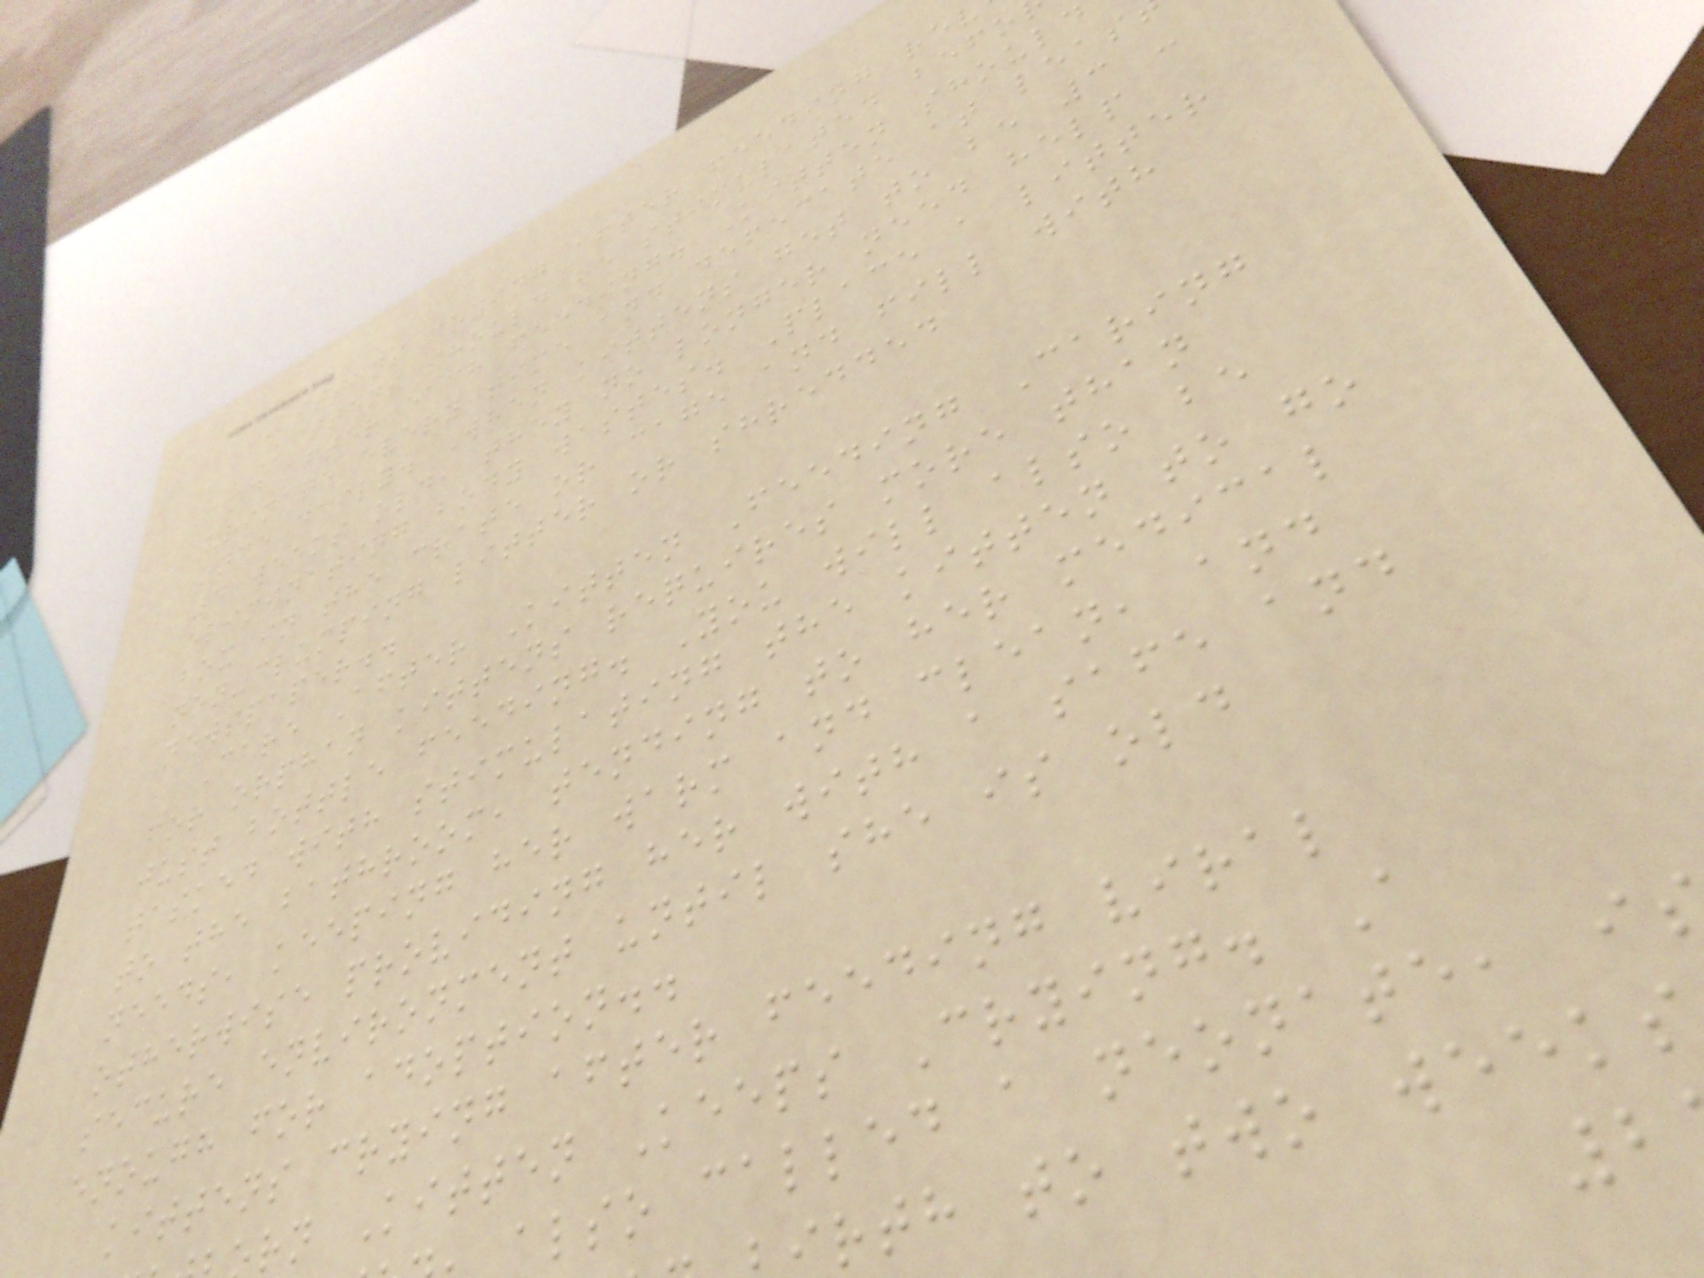Kittens crying after feeding rev
Kittens should be stimulated befo
and after each feeding. Kitten should
urinate every time and defecate at leas
once daily. When kittens get to be 3 -
4 weeks old, they no longer need help
eliminating body wastes. Place a litter
box in the crate or cage and fill with
non-clumping litter or shredded
newspaper..
Care After Kitten Feeding Caring
for orphan kittens requires more than
just bottle feeding. You will also be
tasked with stimulating the kitten to go
to the bathroom, tending to her medical
needs, keeping her warm and clean, and
otherwise providing her with a safe and
secure environment until she is old
enough for adoption..
kittens crying after feeding viral
rn Kitten Keeps Crying. A
also called a neonate, i
rth to two weeks
